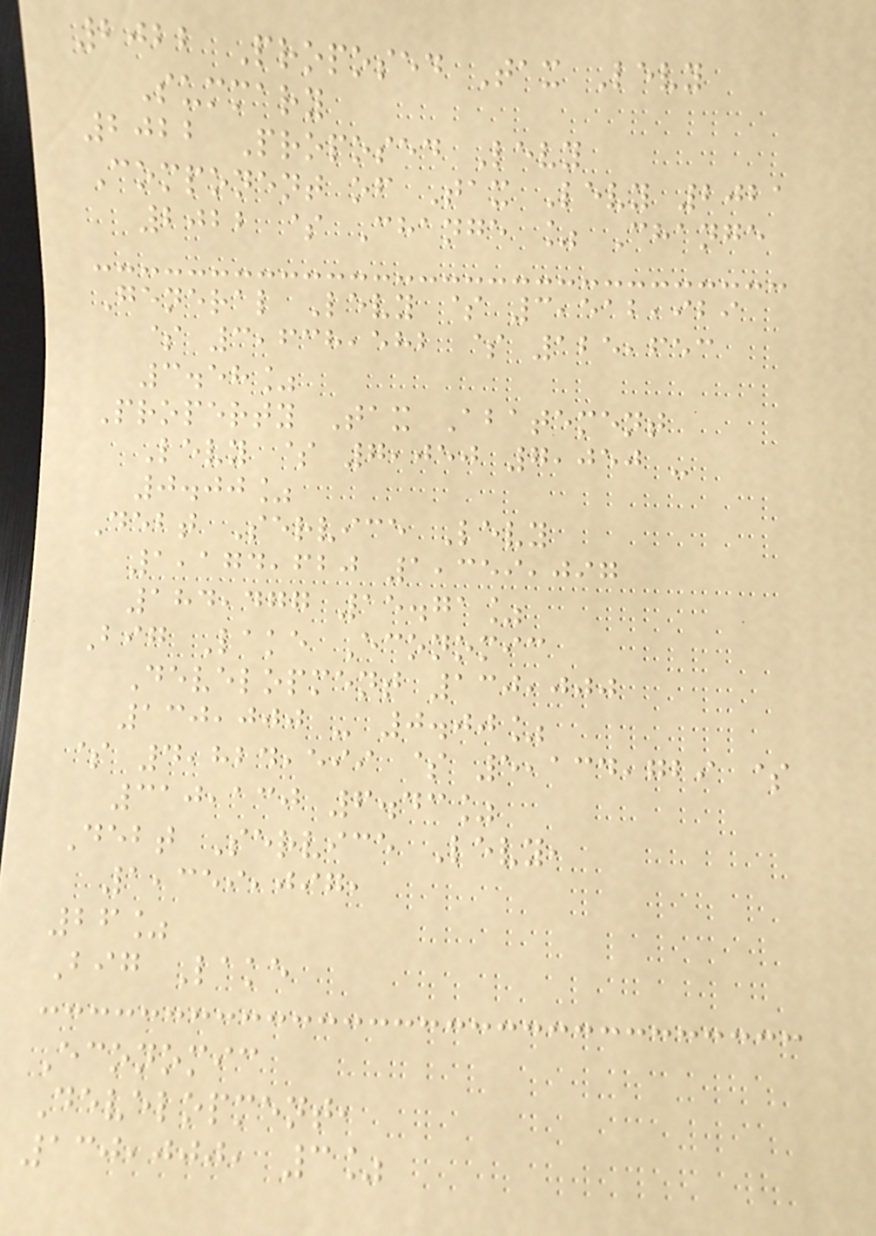2022 Proposed Tax Levy
Summary
2022 Proposed Levy
Component of Tax Levy 2021
2022 $ Change % Change
General Levy $ 3,512,929
$ 3,638,582 $ 125,653
3.58%
Property Tax Abatement
Levy $ 7,050 7,050 -
0.00%
Debt Service Levy
1,174,620 1,359,097
184,477 15.71%
Big Lake Economic
Development 130,000
130,000 - 0.00%
$ 4,824,599 $ 5,134,729 $
310,130 6.43%
Debt Service Levy,
1,359,097,
26%
Big Lake
Economic
Development,
130,000, 3%
